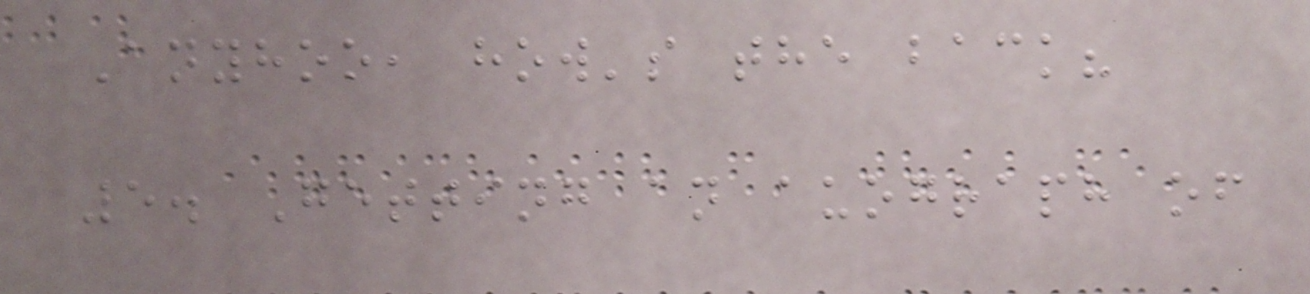Anyhoo, how's the back?
5. Getting an auograph of
